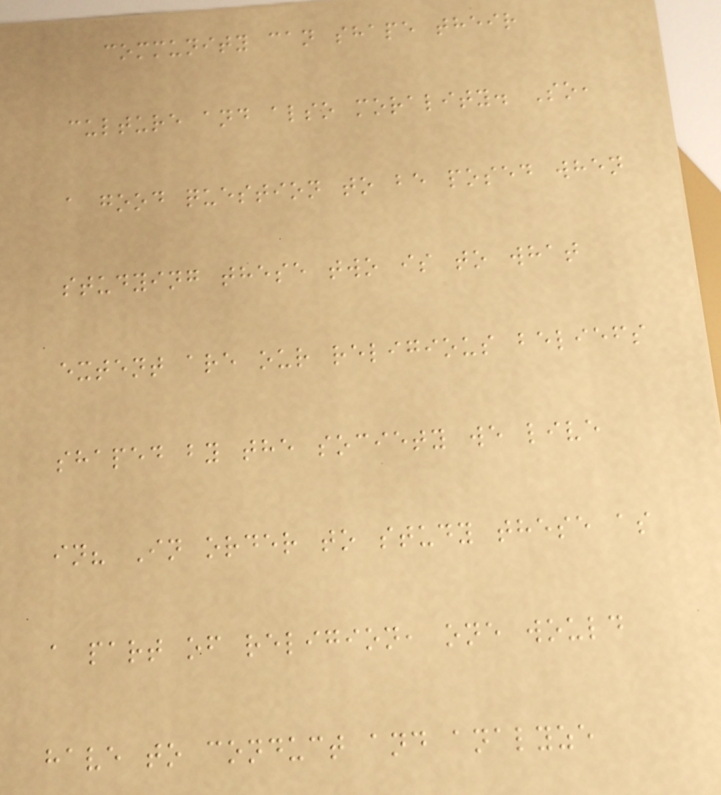community can shape their
culture and also morality. So,
a good question to be posed when
studying these two is to what
extent are our religious beliefs
shaped by the society we live
in? In order to study these as
a part of religion, one would
have to conduct and analyze
